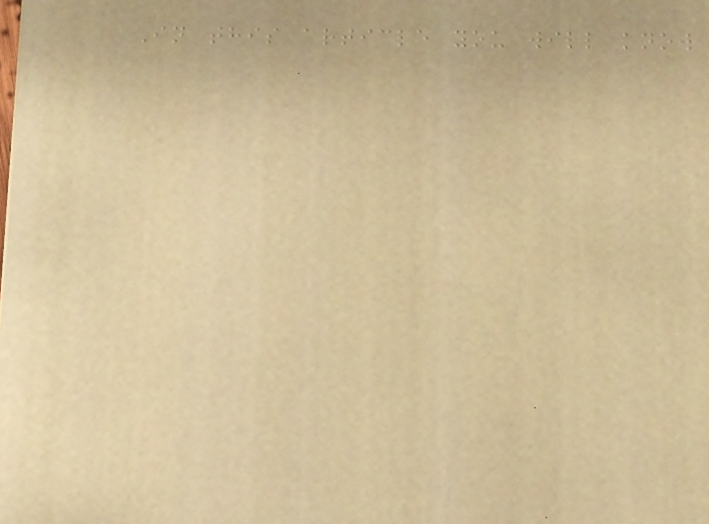In this article you will know
